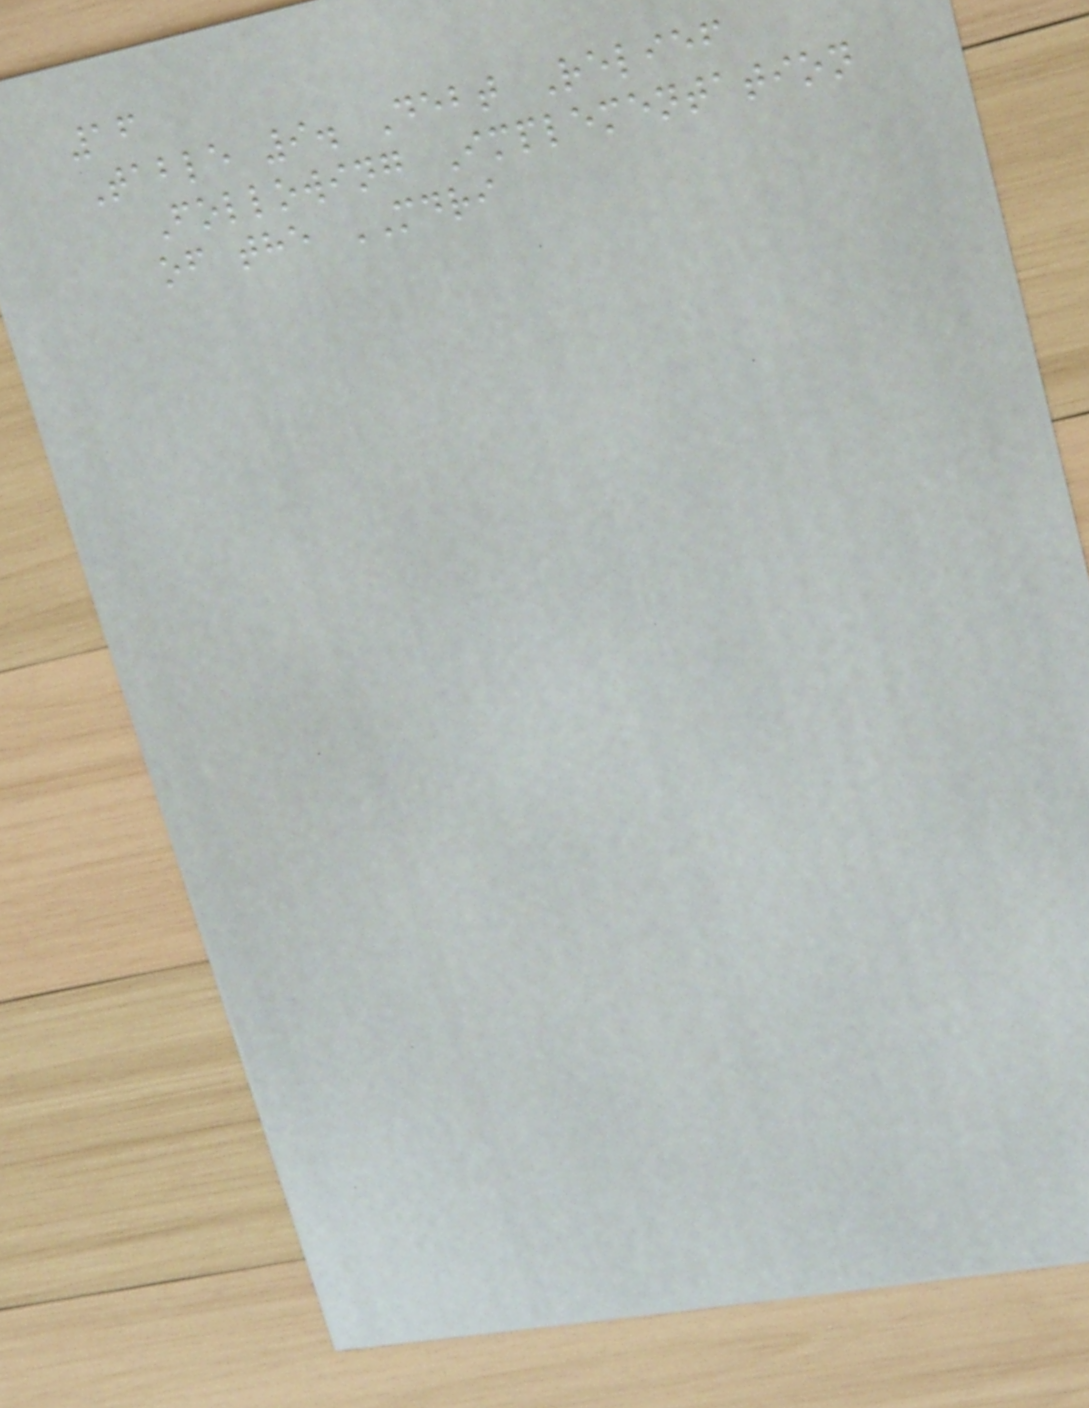16
Table 9. Debt Relief
Following Implementation
of the MDRI
